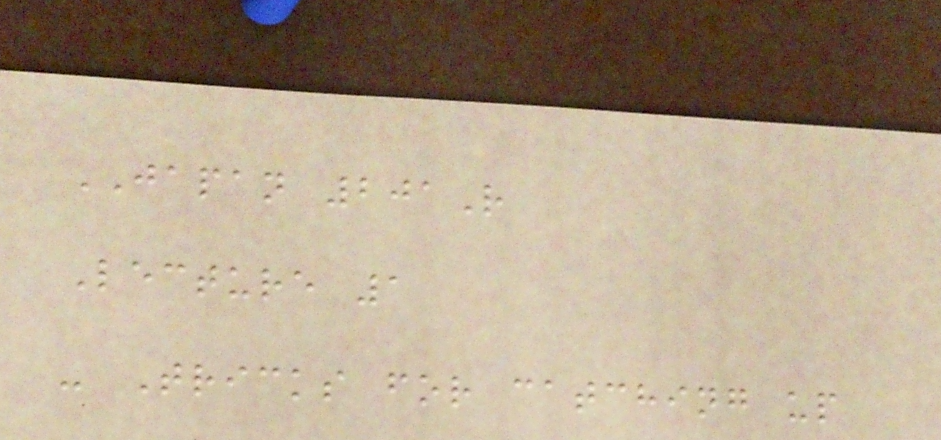JAPAN 201R
Lecture 1
- Tricks for catching up
